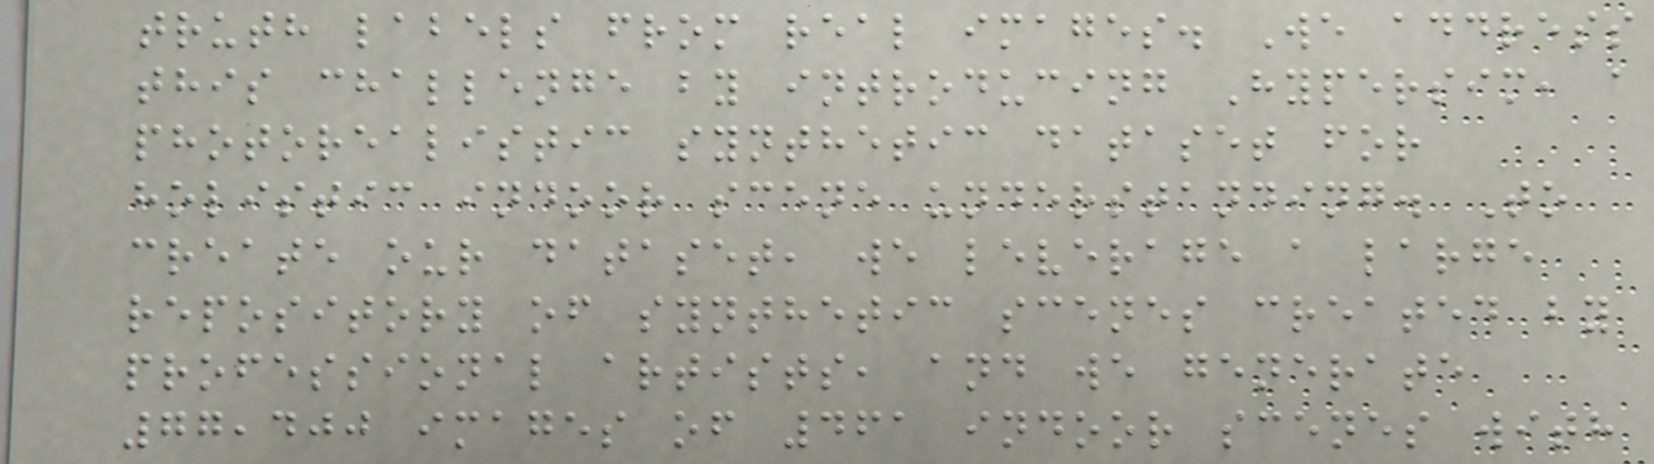truth labels from real images. We address
this challenge by introducing Hypersim, a
photorealistic synthetic dataset for
holistic indoor scene understanding. To
create our dataset, we leverage a large
repository of synthetic scenes created by
professional artists, and we generate
77,400 images of 461 indoor scenes with
